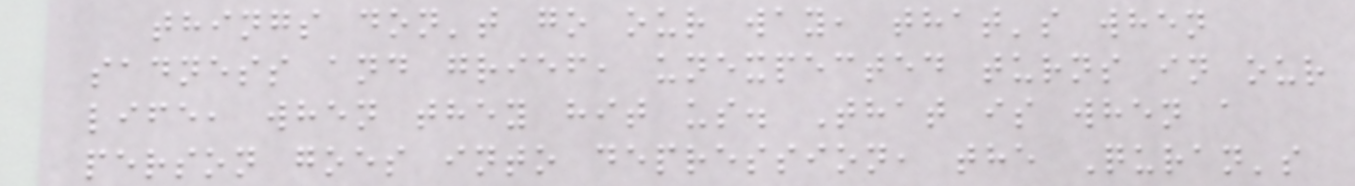things don't go our way, that's when
sadness and grief, unexpected turns in our
life, when they hit us. That is when a
person goes into depression, the Quran's
